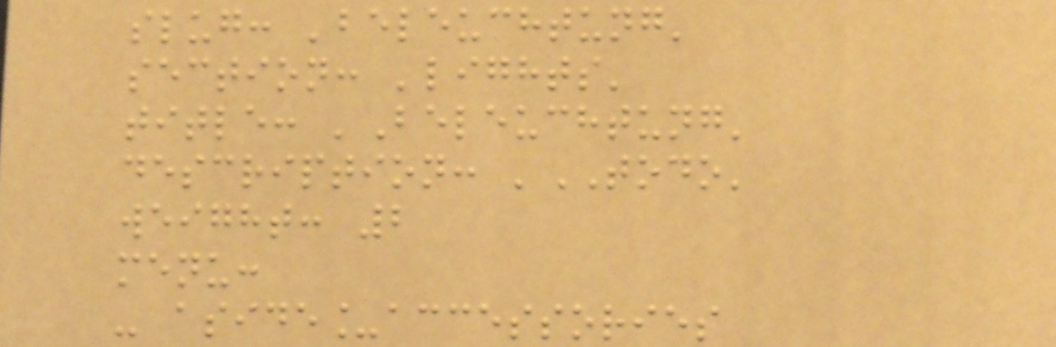slug: 'beleuchtung'
section: 'lights'
title: 'Beleuchtung'
description: 'TODO'
weight: 2
menu:
- aside_accessories
